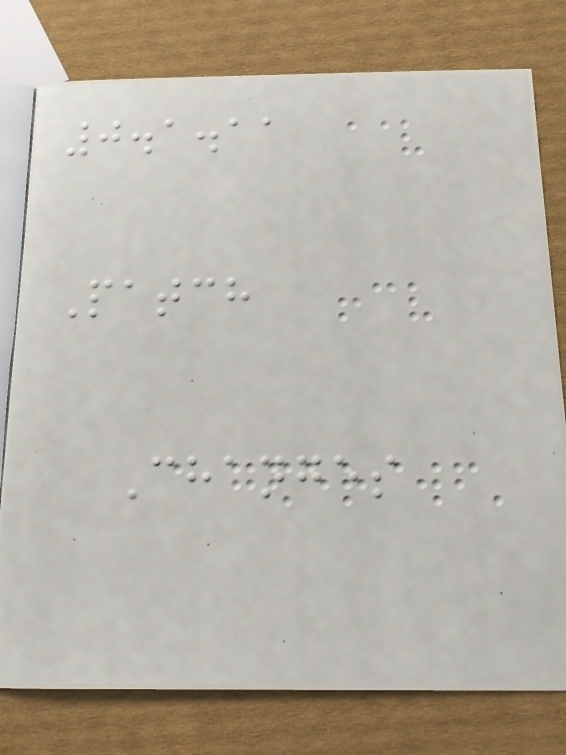0.1.11
Patch
Changes
